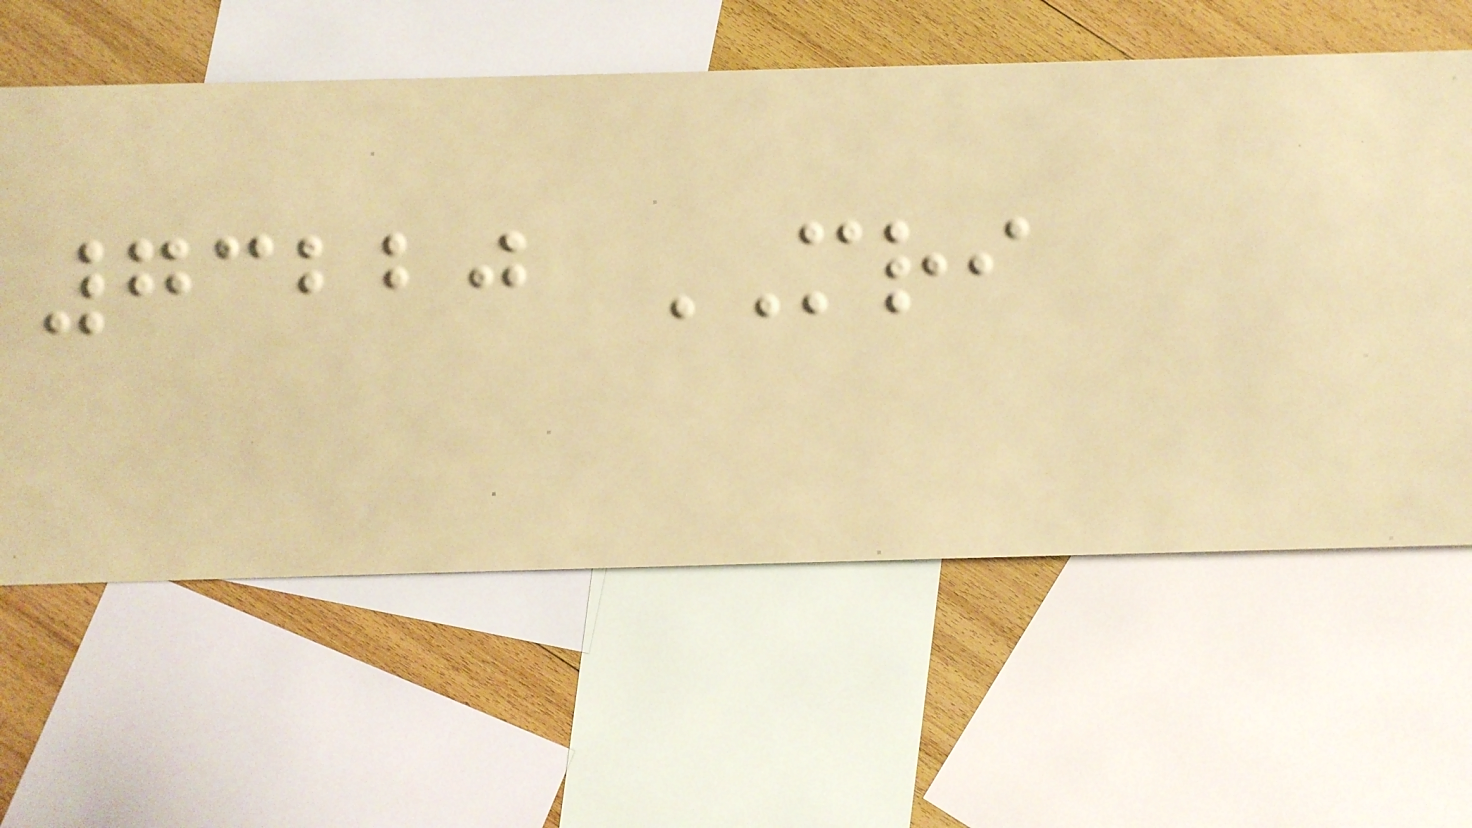73220 MRI
